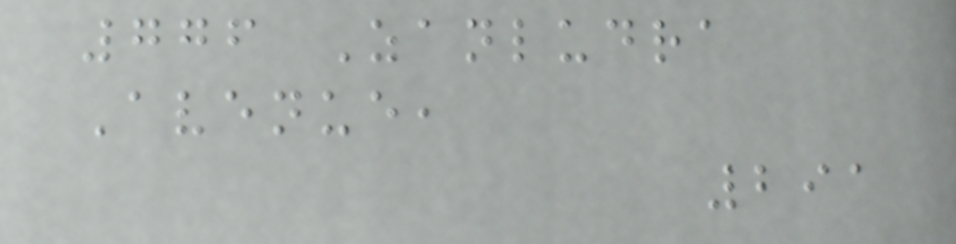776 Zanludra
Avenue,
291
